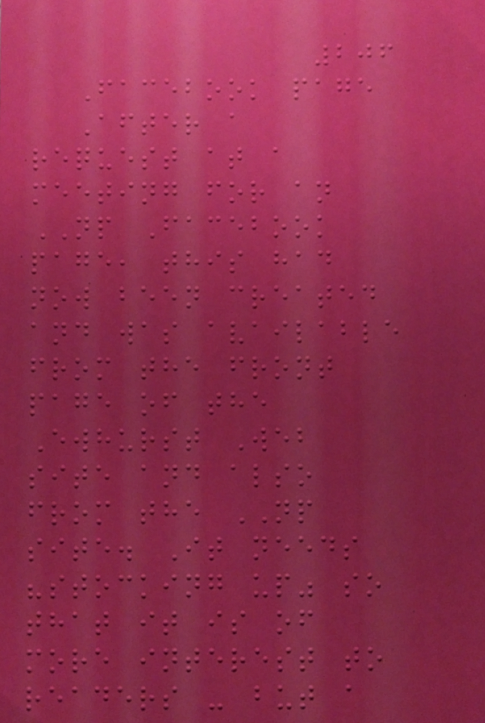206
Facebook page
After a
request at a
meeting for an
NP Facebook
page, this had
now been created
and was available
from the front
page of the
Ewhurst Web
site and also
from the NP
site. It needs
"stocking up" so
that it is of
more interest to
readers - but a
